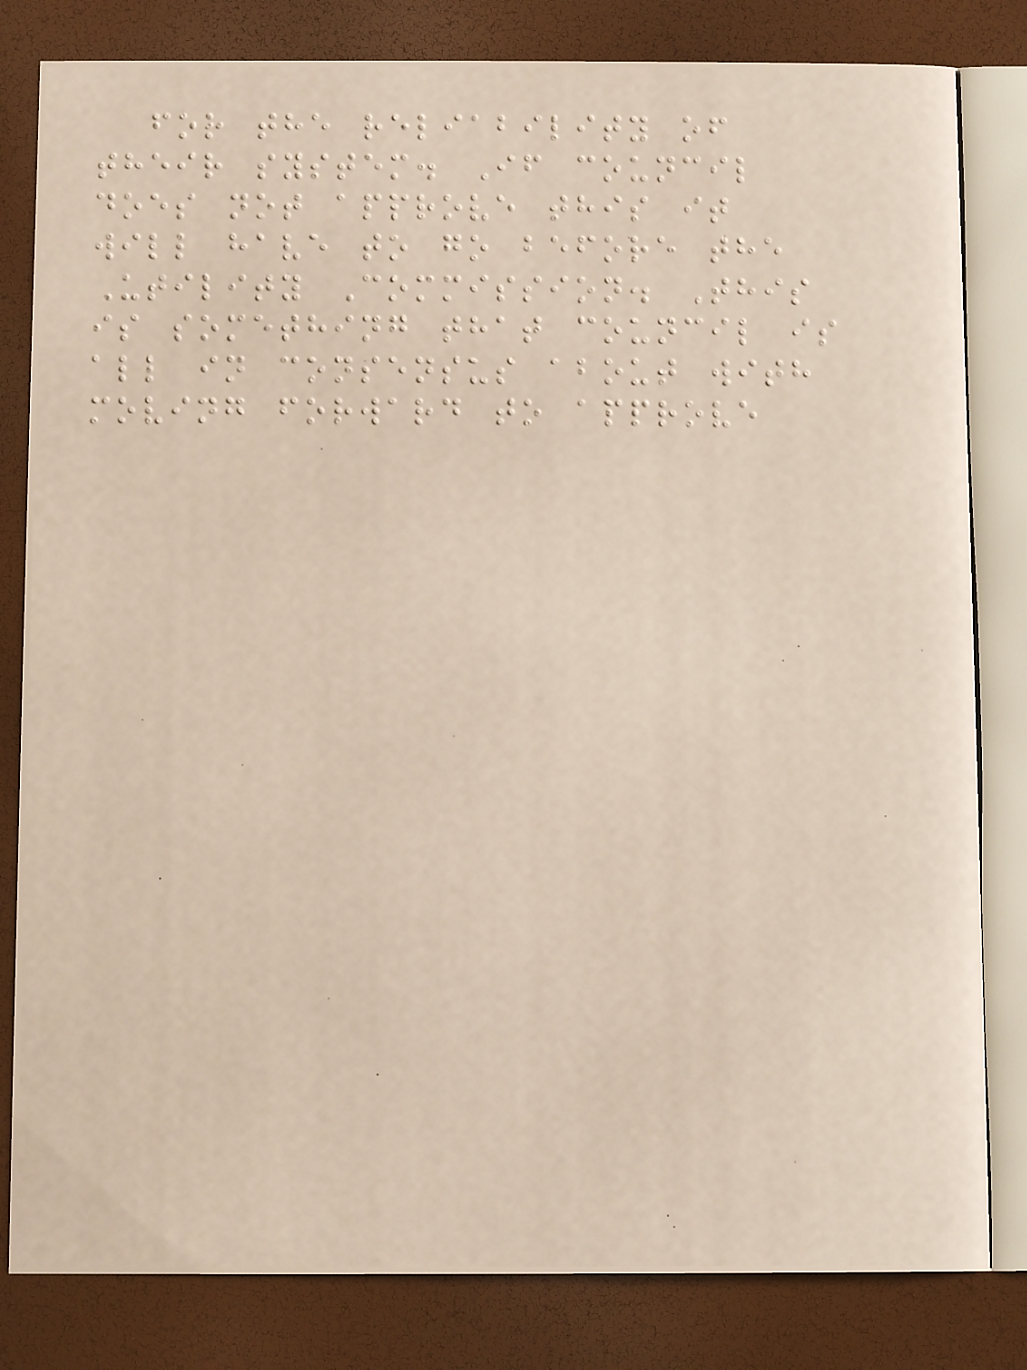for the reliability of
their system. If council
does not approve this it
will have to go before the
Utility Commission. This
is something that council is
all in consensus about with
moving forward to approve
